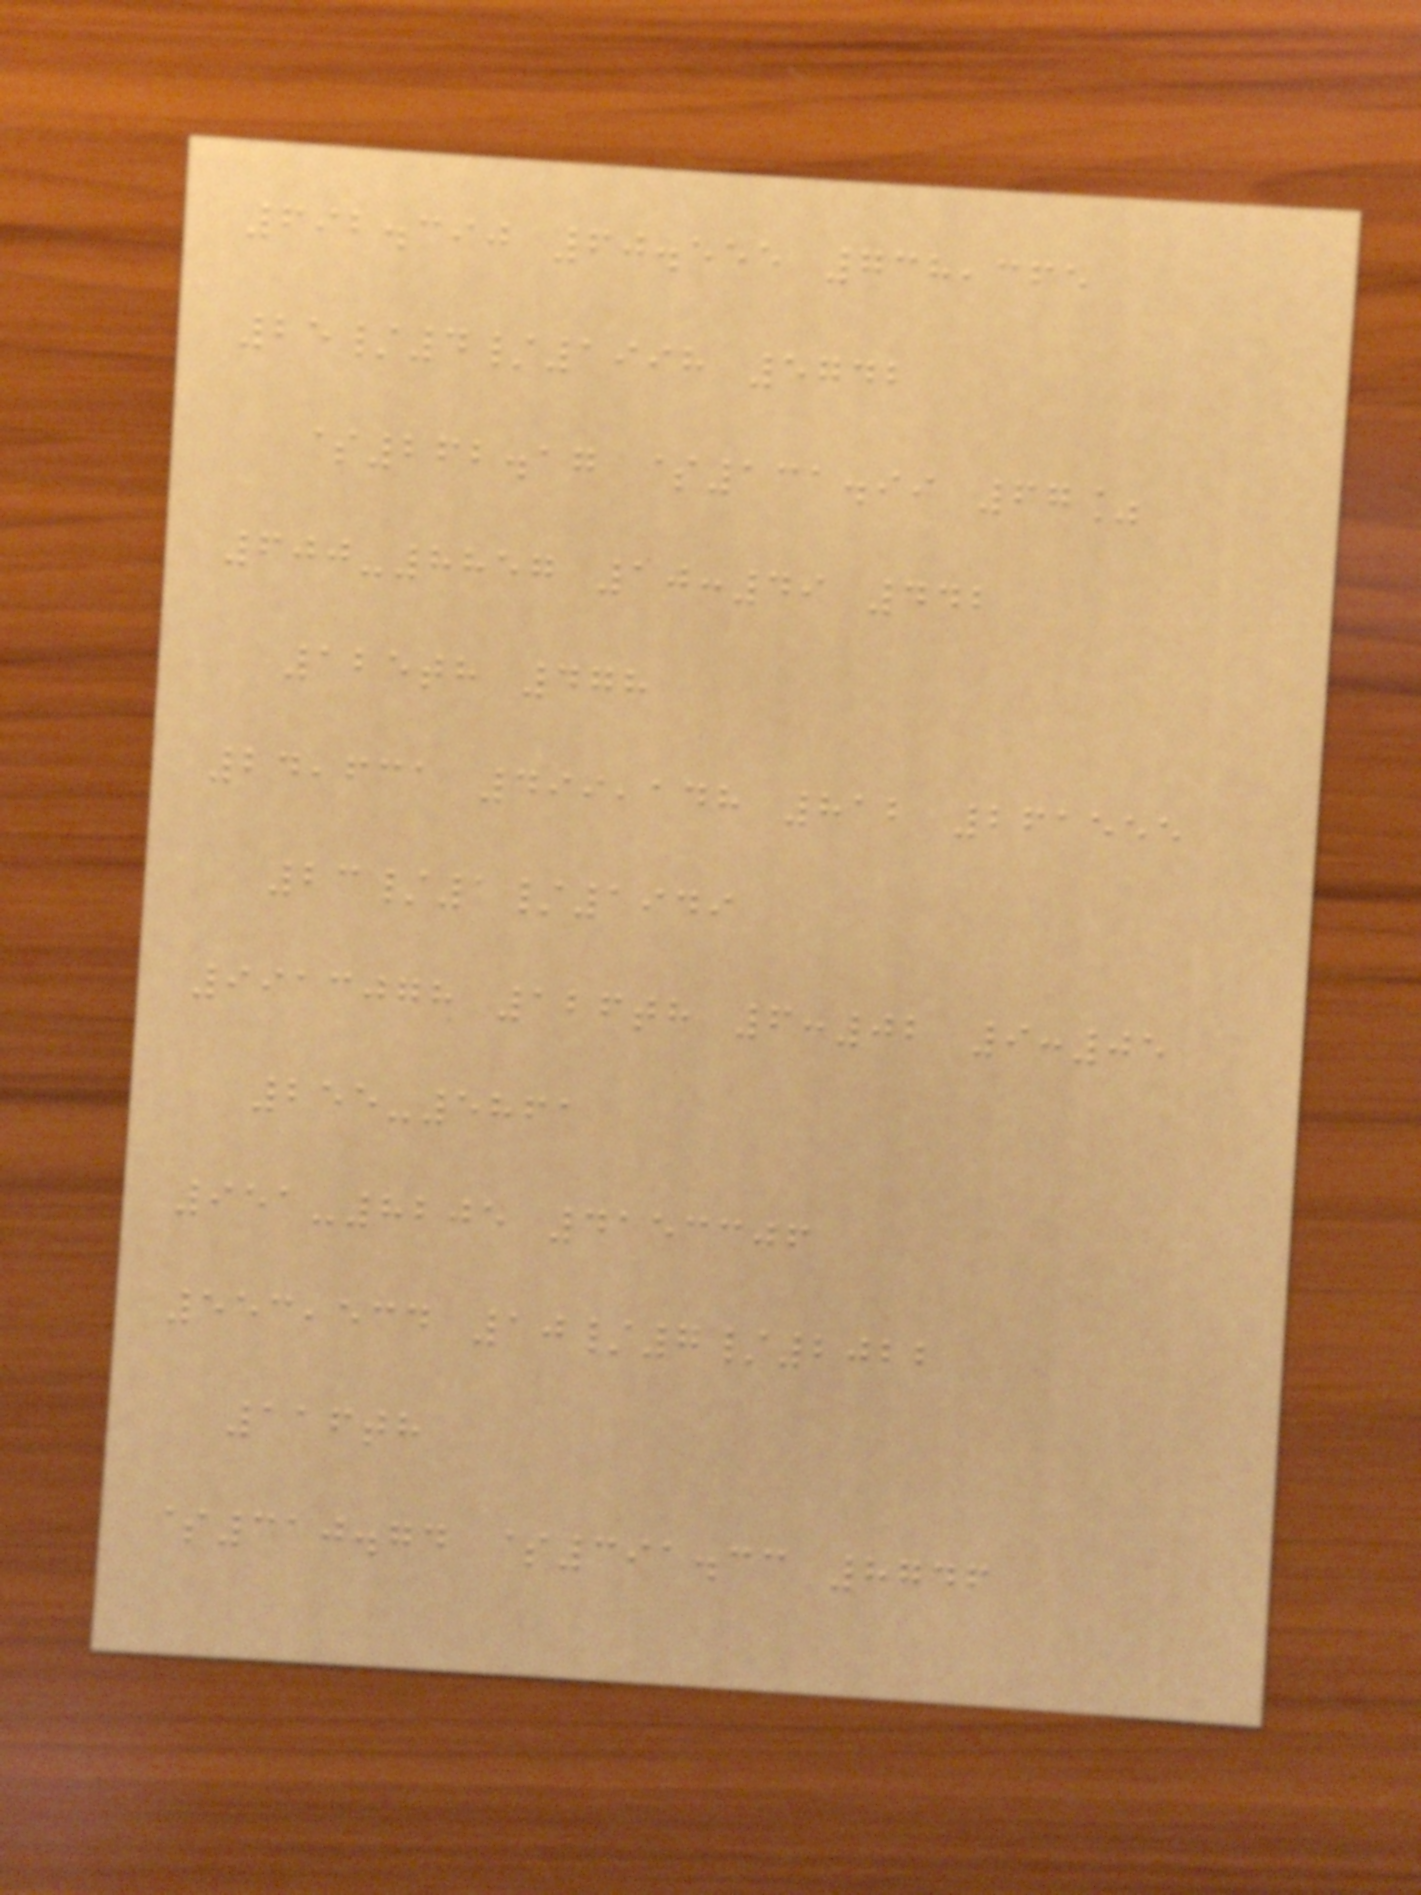692.390 60.555 738,365
25/4/1998 5742
$262.17 $131.99 67%
600-8857 10:49 442
125th 478
24,631 499,148 812 261555
23/1/1949
9913078 126th 6:02 9:05
255-5861
951-8205 4153306
553,534 10/7/2022
116th
$310.74 $391.33 8746
